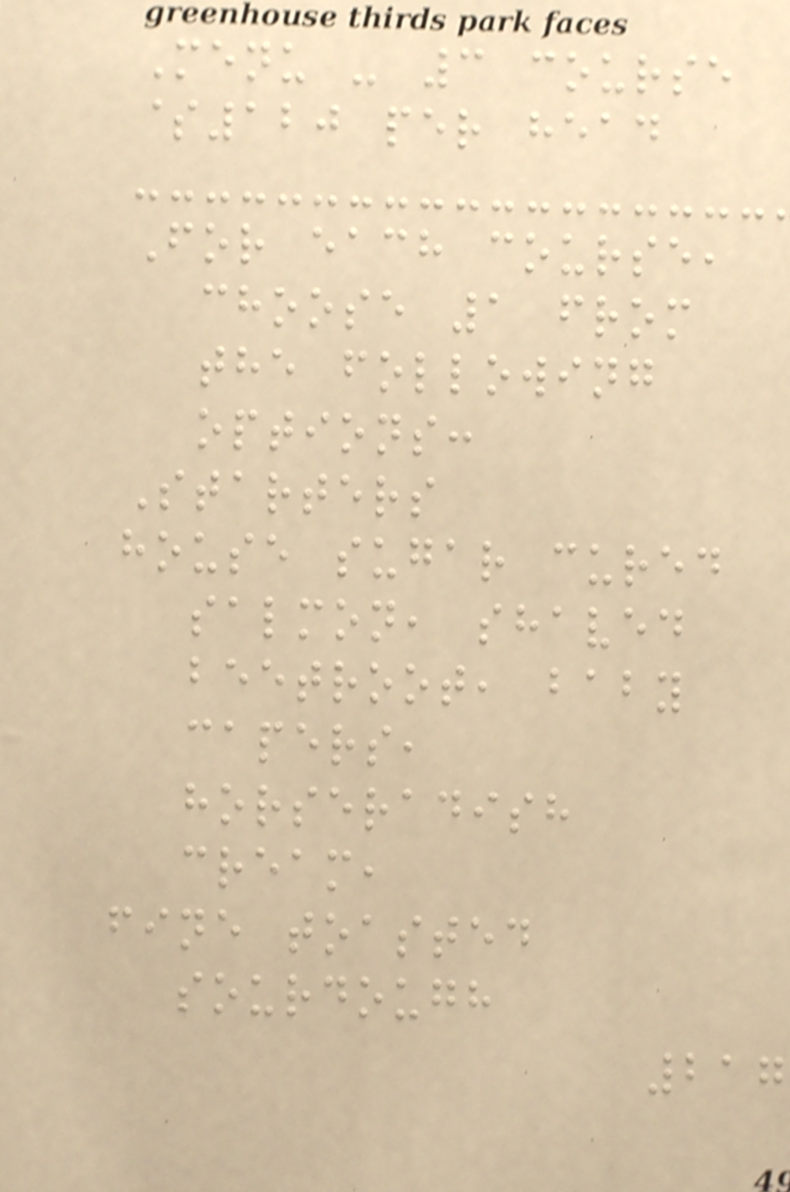Menu - 3 course
$120 per head
For each course,
choose 1 from
the following
options:
Starters
house sugar cured
salmon, shaved
beetroot, baby
capers,
horseradish
cream,
fine toasted
sourdough
217
